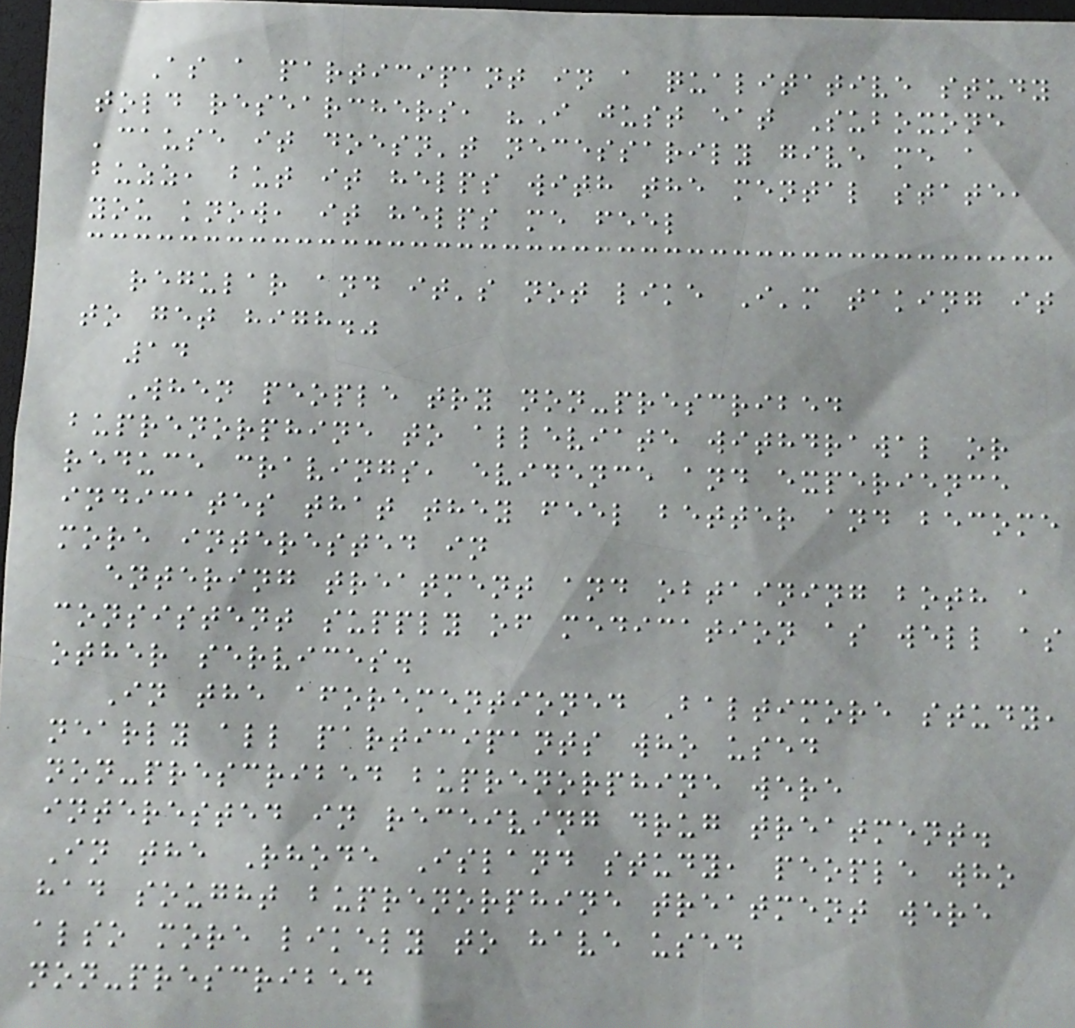As a participant in a qualitative study
told researchers, "I just eat Suboxone
'cause it doesn't necessarily give me a
buzz, but it helps with the mental state,
you know, it helps me feel
regular and it's not like I'm taking it
to get high."
14
When people try non-prescribed
buprenorphine to alleviate withdrawal or
reduce cravings, evidence and experience
indicates that they feel better and become
more interested in
entering treatment and obtaining both a
consistent supply of medication as well as
other services.
In the aforementioned Baltimore study,
nearly all participants who used
non-prescribed buprenorphine were
interested in receiving drug treatment.
In the Rhode Island study, people who
had sought buprenorphine treatment were
also more likely to have used
non-prescribed
